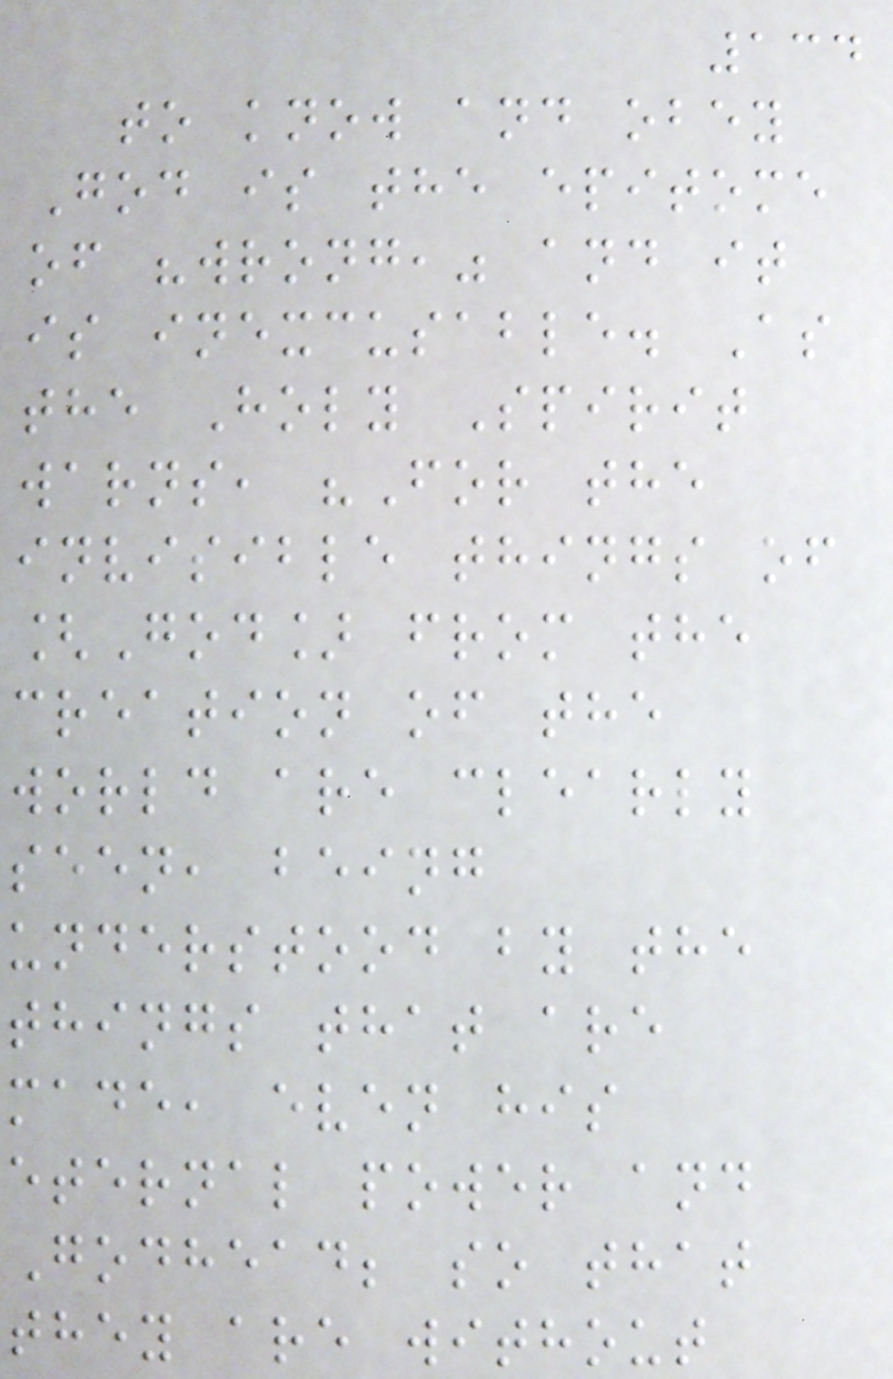134
to know and obey
God is the epitome
of "wrong," and it
is inexcusable. As
the Holy Spirit
warns, "For the
invisible things of
[God] from the
creation of the
world are clearly
seen, being
understood by the
things that are
made, even his
eternal power and
Godhead; so that
they are without
